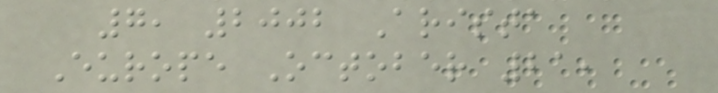7, 2002 Arista
Europe October 21,
